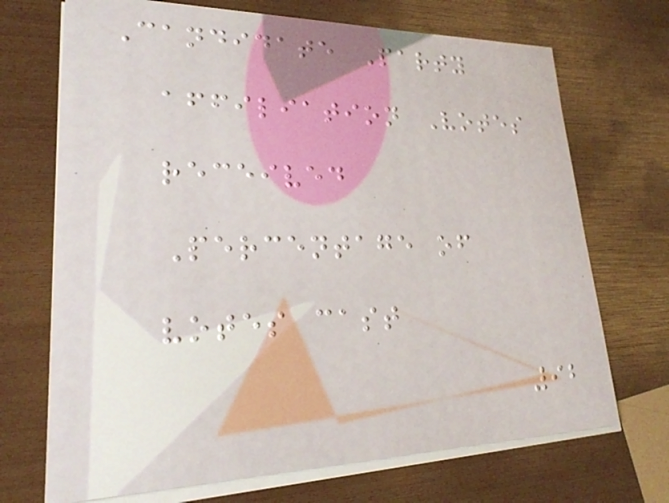Candidate Party
affiliation Votes
received
Percentage of
votes cast
92
